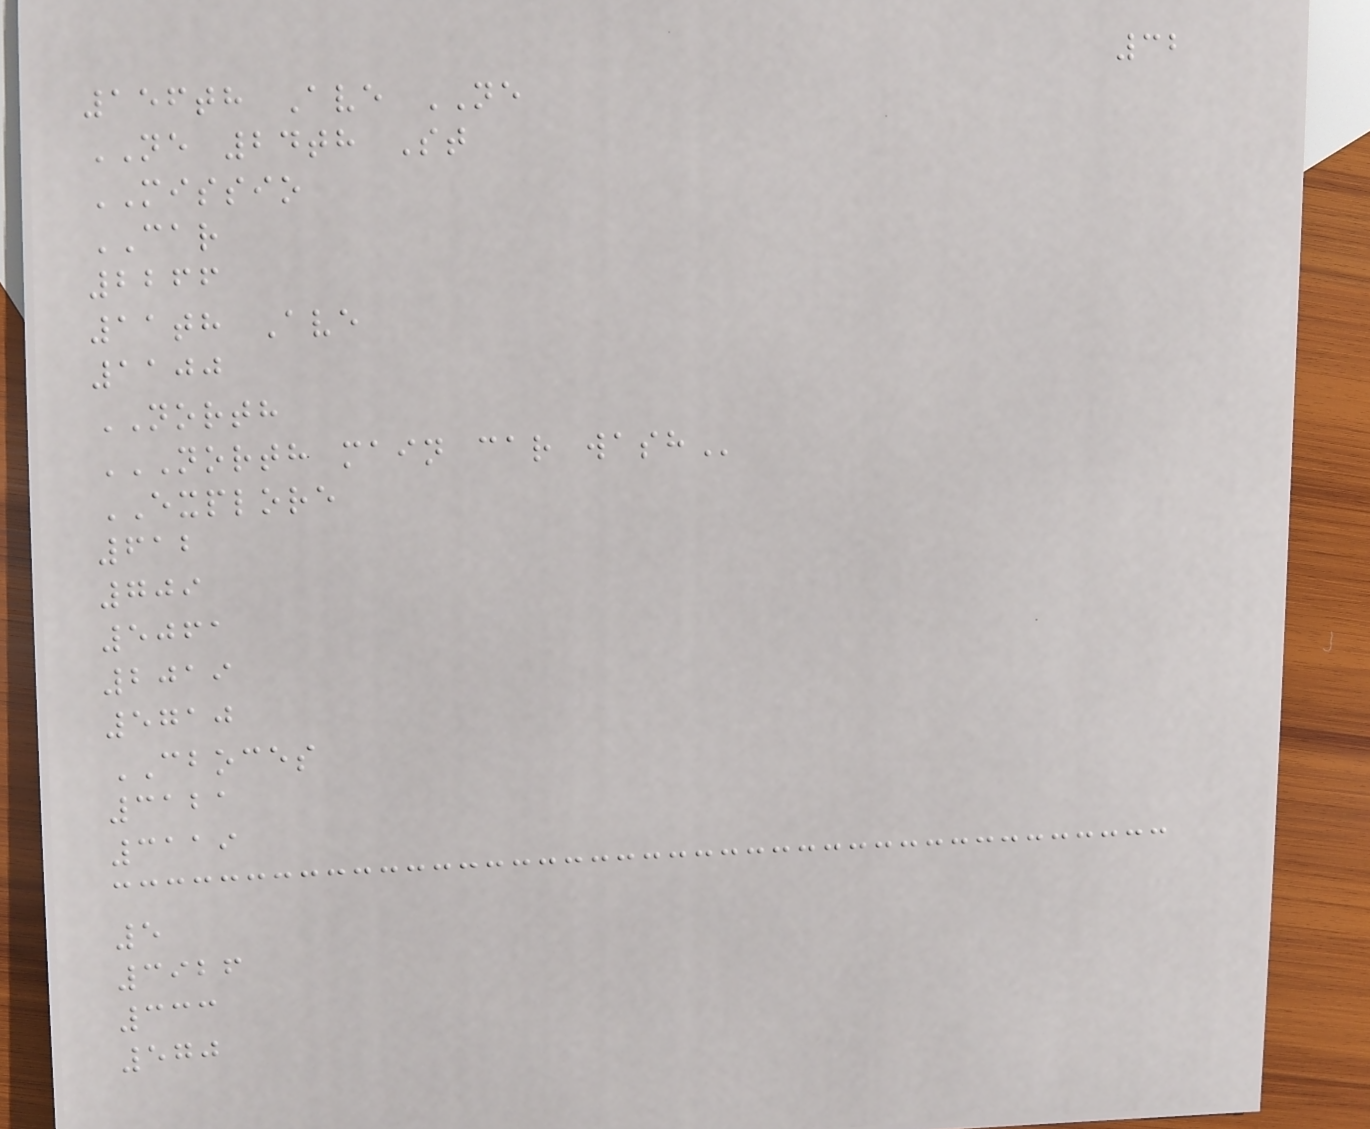32
156th Ave NE
NE 24th St
MISSIO
CAR
2266
11th Ave
1100
NORTH
NORTH MAIN CAR WASH
EXPLORE
612
709
5061
2019
5710
CBOCES
3121
3119
5
3926
333
570
